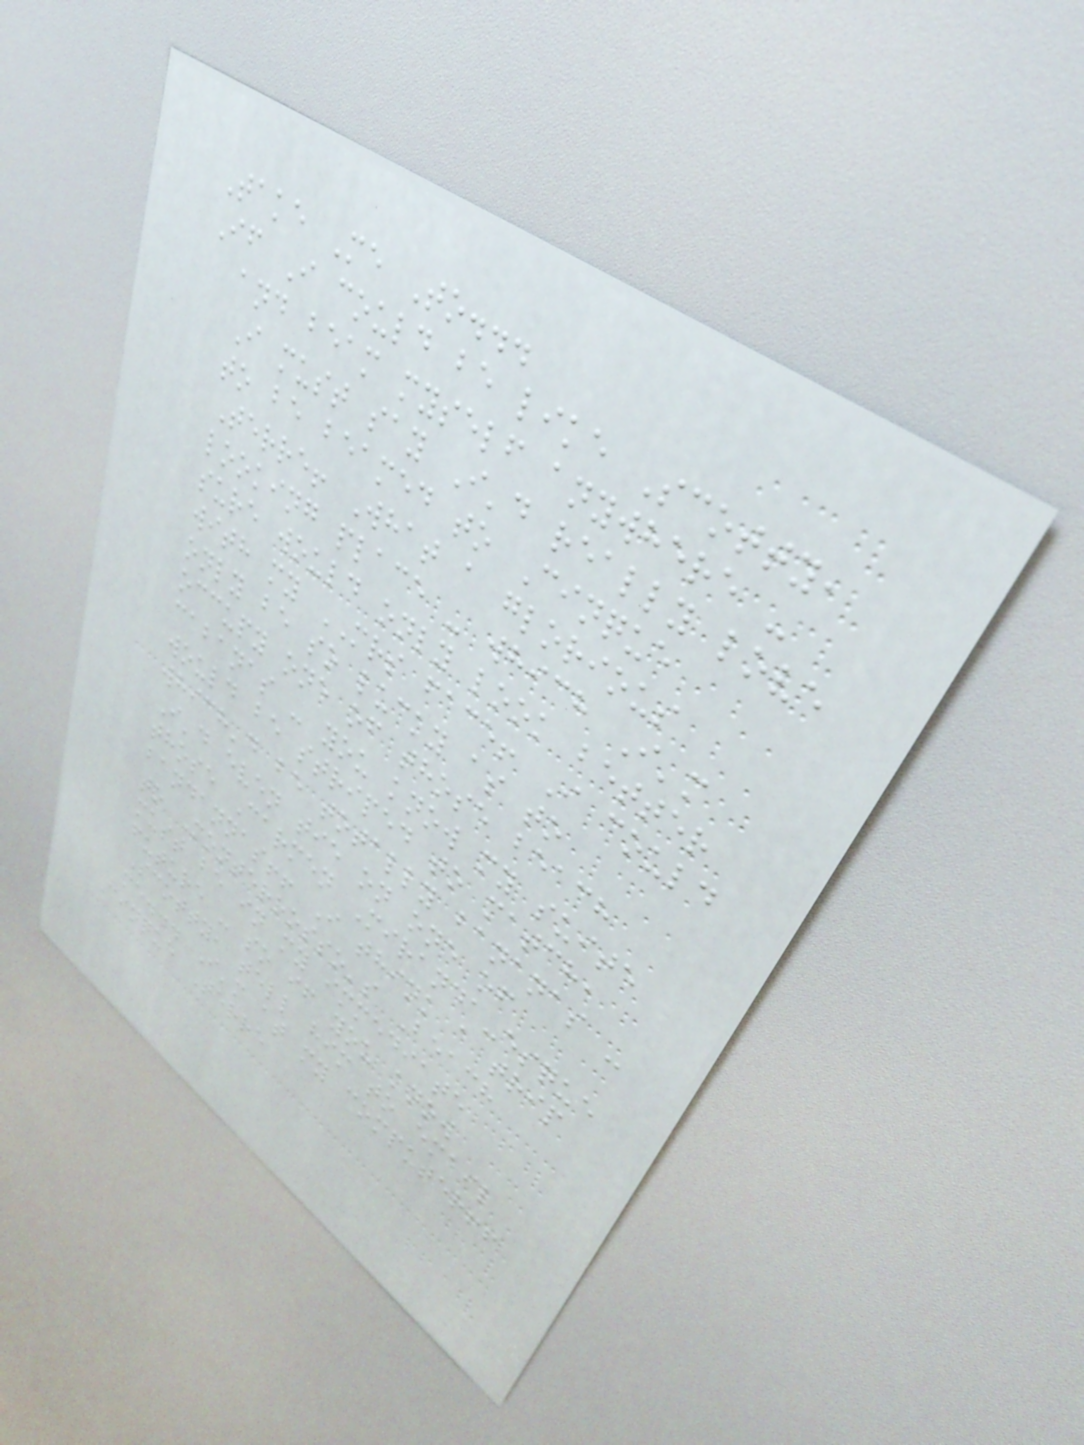Take Me To...
If I could be like Scotty,
and beam myself anywhere -
I must say I'd really love
to be beamed to Cinque
Terre! What a glorious
looking place - which I'm
sure would only look better
with my MRS face! I could
only be so lucky as to
occupy one of those beach
cabanas - you know my suite
would be striped to match,
which'd be totally bananas -
I'd even tie on one of
those Carmen Miranda-esque
bandannas!! I think a trip
to Monterrosso's Beach
must be in my immediate
future - so if you know
Scotty, tell him to email
me... I'm at my computer!!
Cinque Terre
